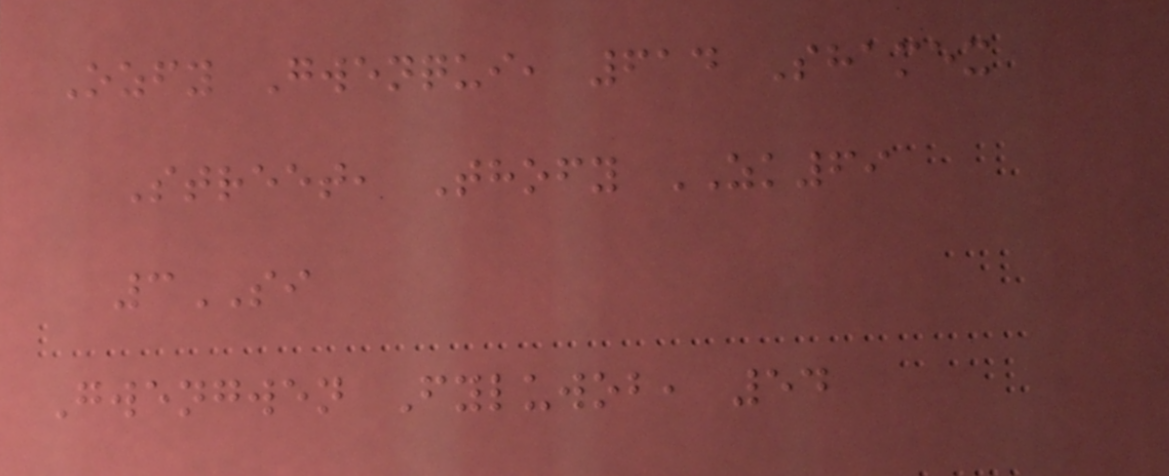Ozfy Gwenqui, 614 Shamex
Street, Thofy ZK69
3SI
Gwengwen Fyluwob, 54
